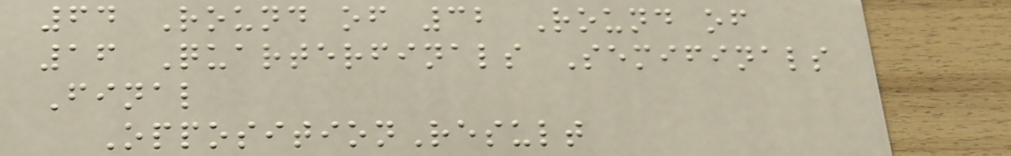64 Round of 32 Round of
16 Quarterfinals Semifinals
Final
OppositionResult
